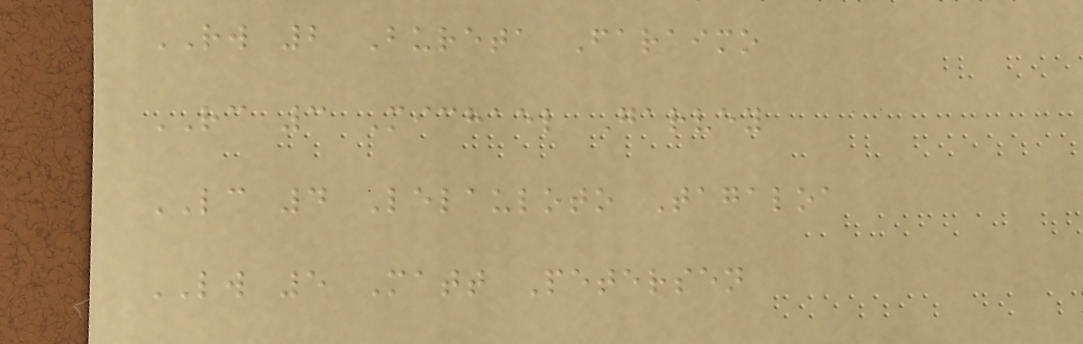RW 2 Bureta Faraimo
RC 3 Michael Garvey
LC 4 Lelauloto Tagaloa
LW 5 Matt Petersen
